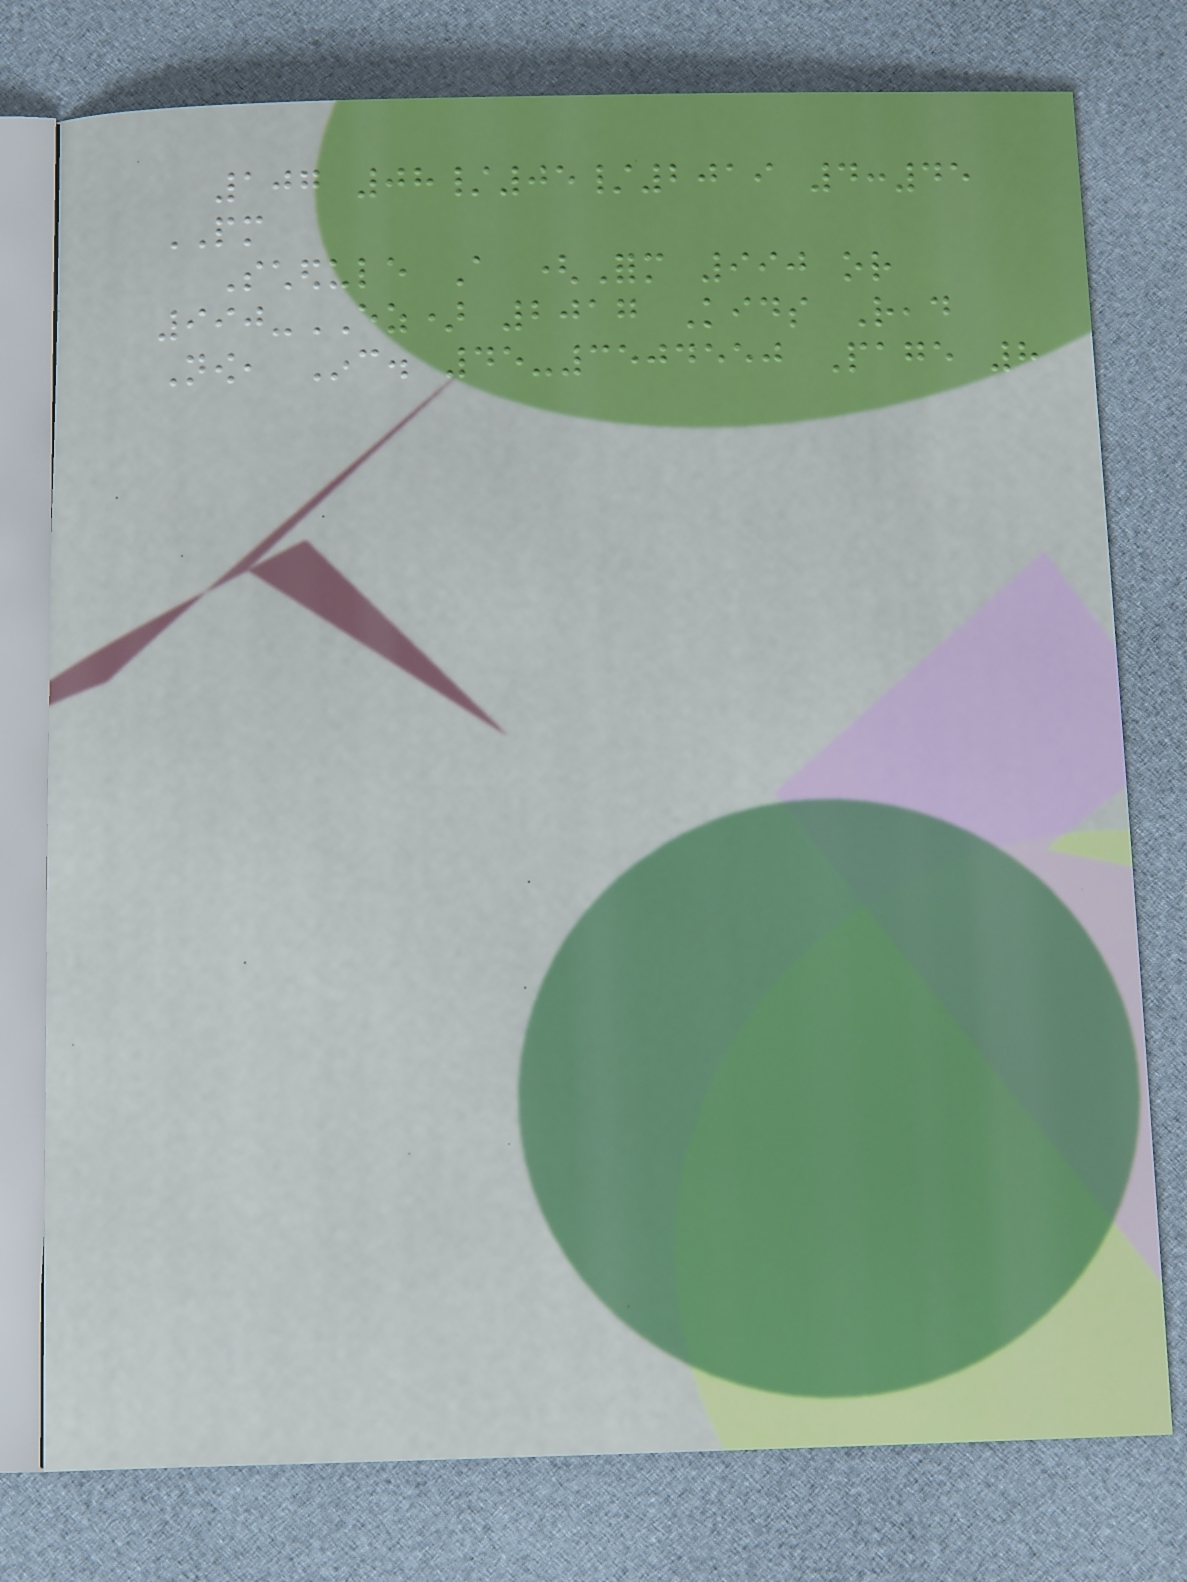107 08/05/2019 4:45
PM
Schedule A (Form 990 or
990-EZ) 2017 Kids Read
Now, Inc. 45-3504550 Page 8
